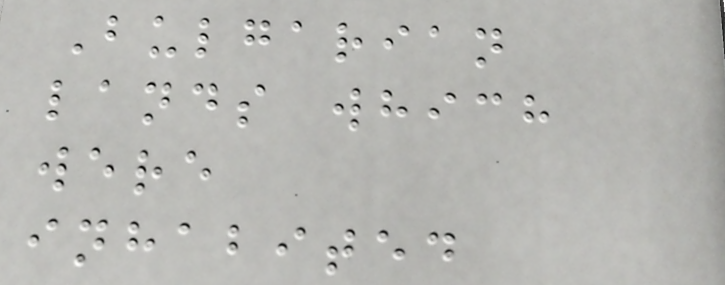Bulgarian
lands which
were
inhabited
